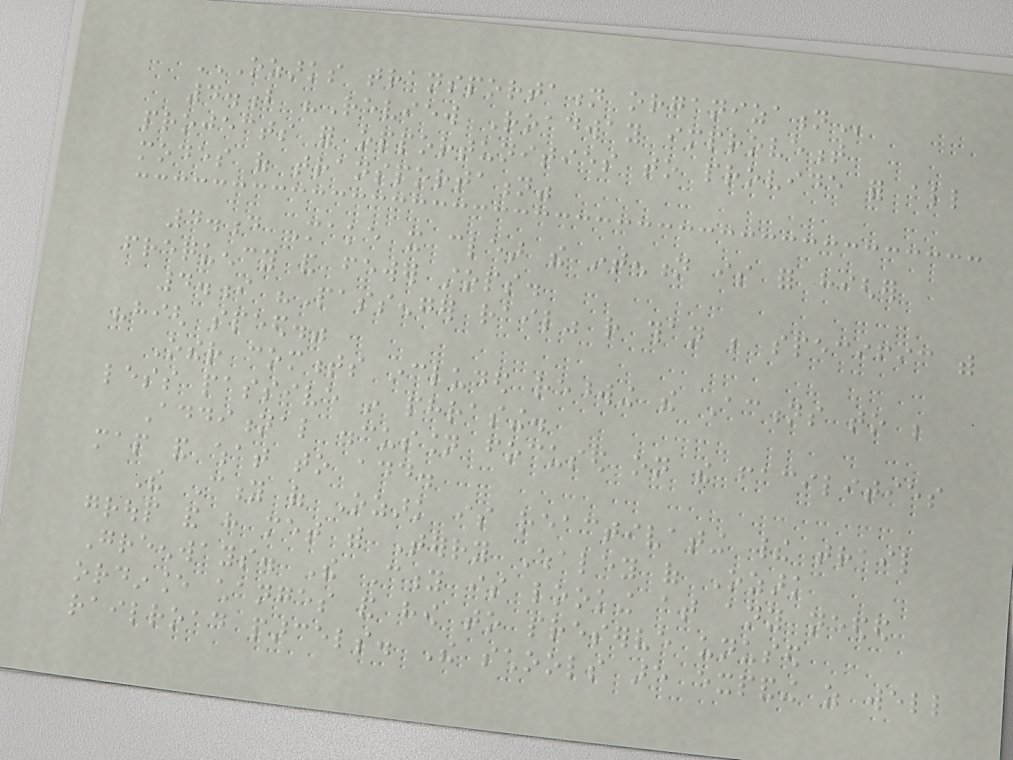OZARKS TRANSPORTATION ORGANIZATION
4.b "Review Roadway improvement
projects for opportunities to provide for all
modes of transportation"
4.d Make it clear the intention is for higher
frequency and fewer stops.
4.i "Passenger rail" rather than be specific with
"high speed."
Other comments included rewording the Actions to be
less passive in phrasing.
Additional discussion focused on the facilities
map and what to add.
The City of Ozark is reactivating their trail
group and have met with Terry Whaley of Ozark
Greenways. The City is looking at any needed
ordinance changes and how to preserve unused
railroad parcels. The schools are expanding as well
